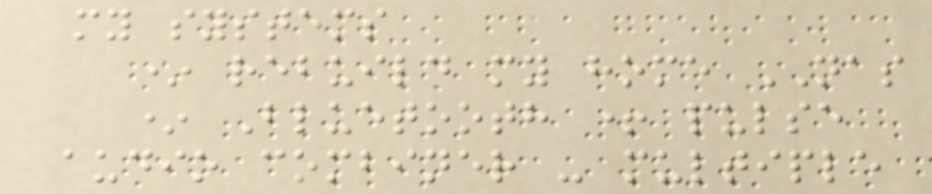my systems
* rebuild my home NAS
* Bluetooth + pulse
audio combiner - multiple
